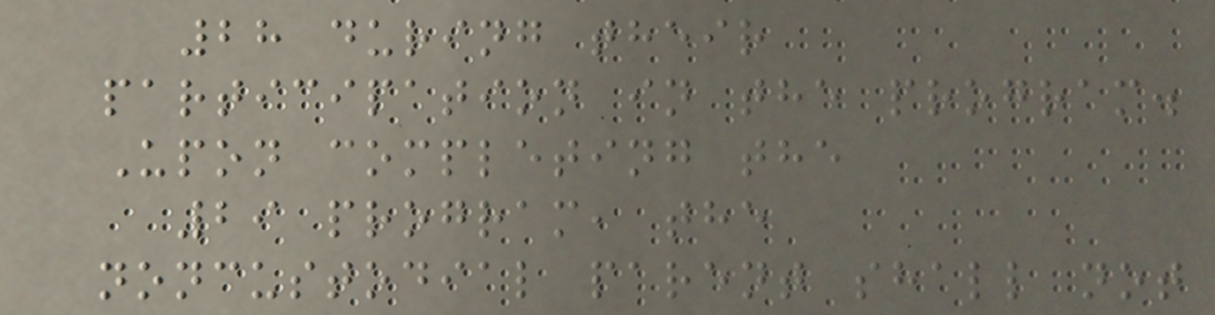28 during their
participation in the program.
Upon completing the
29 program, the
noncustodial parent shall not
